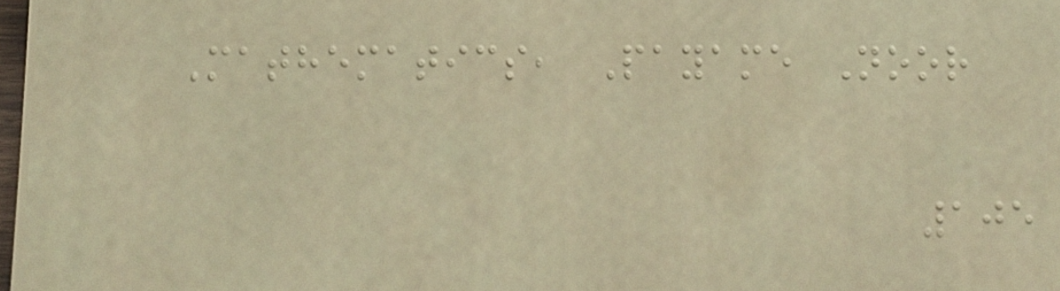Mathematics, Payame Noor
105
